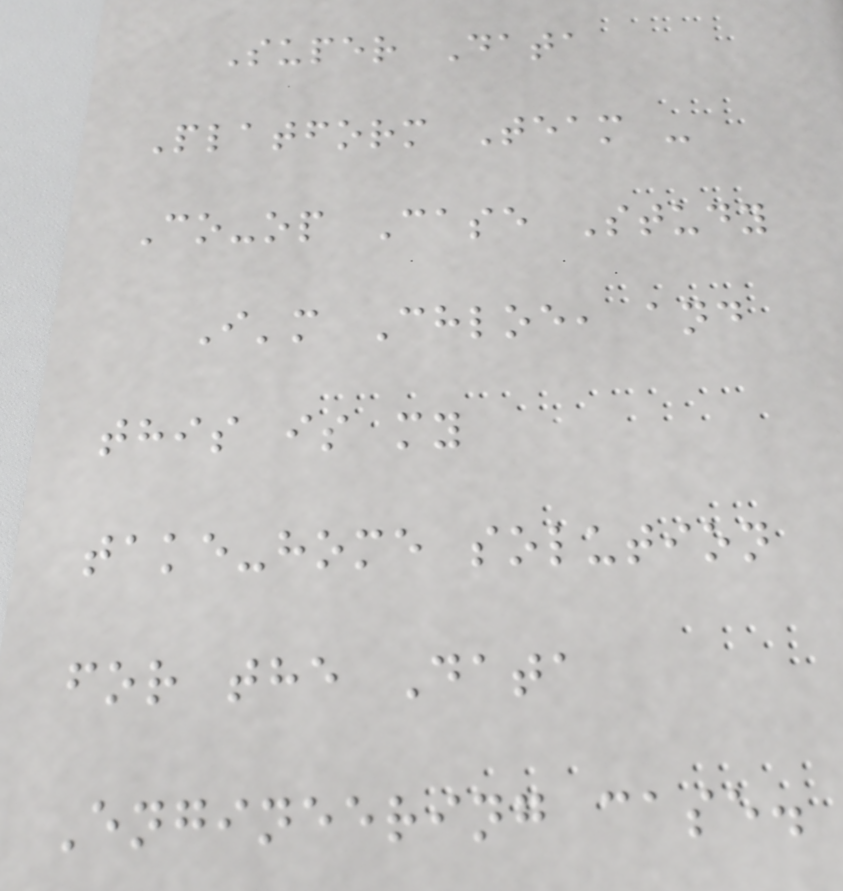Super Data
Platform Team -
Co-op Case Study
I'm Chloe, and
this is my
take-home solution
for the Data
Engineering case.
